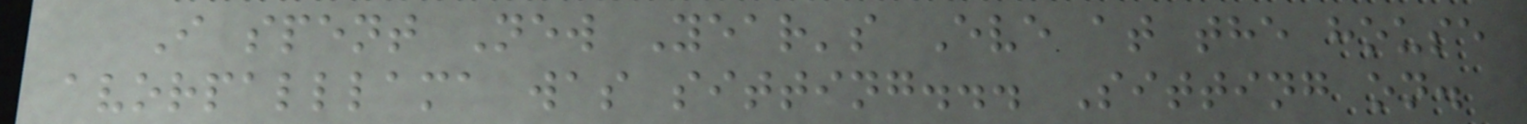I spent New Year's Eve at the house
avorpalllama was sitting... Sitting on.
